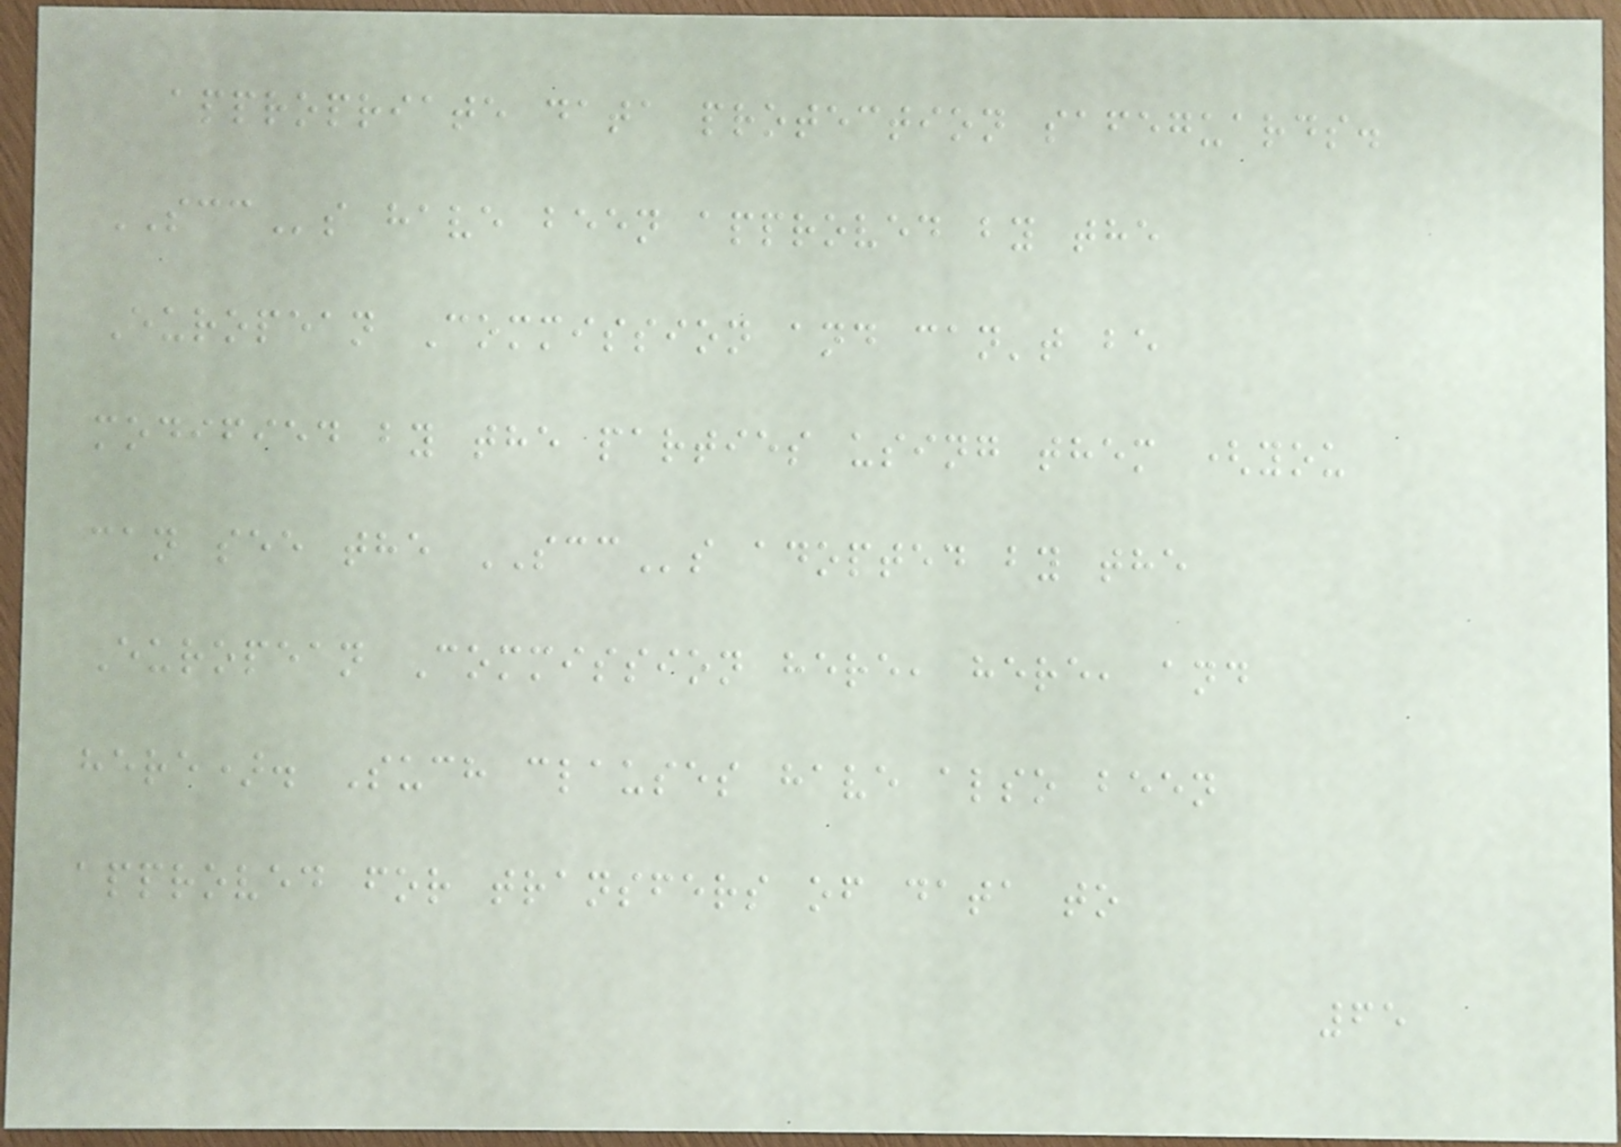appropriate data protection safeguards.
SCCs have been approved by the
European Commission and can't be
modified by the parties using them (you
can see the SCCs adopted by the
European Commission here, here, and
here). Such clauses have also been
approved for transfers of data to
65
